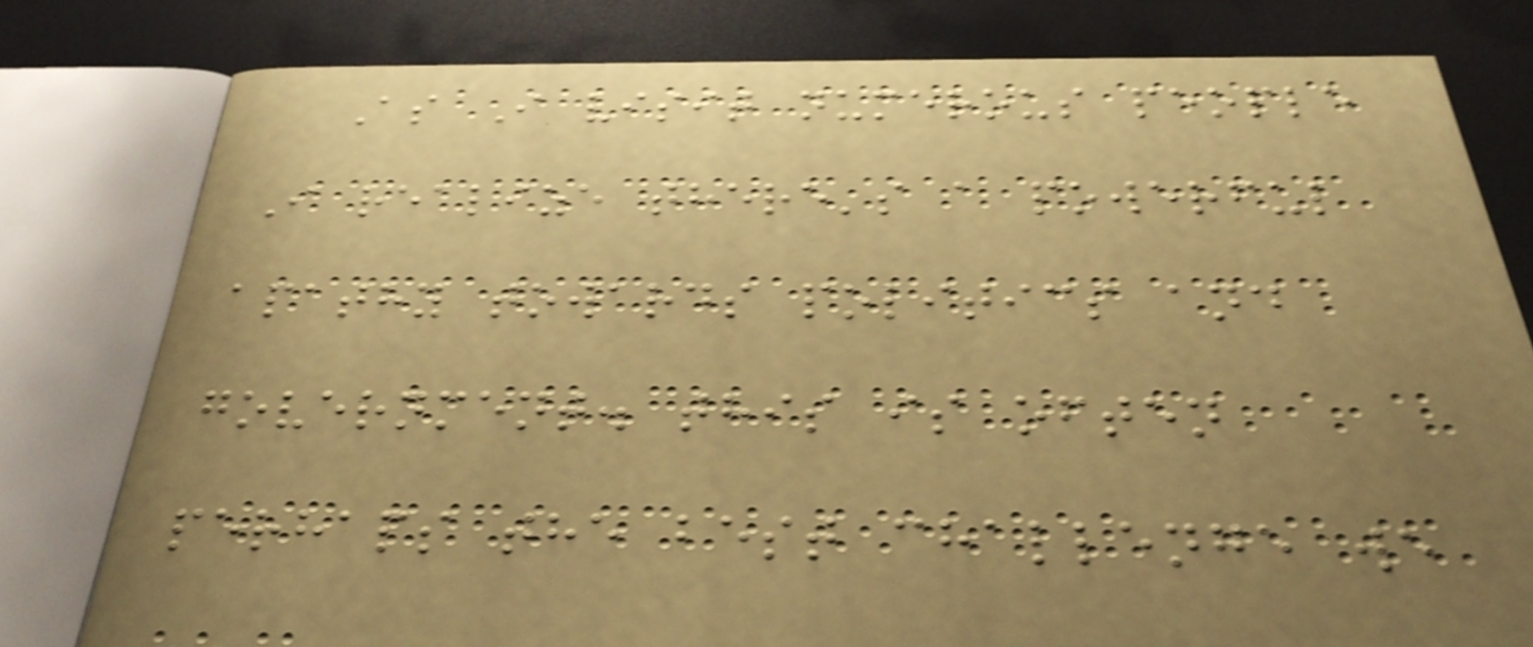As I visit numerous people
I realize there's a powerful
apathy towards politics and
government. this is often
perhaps the best challenge we
